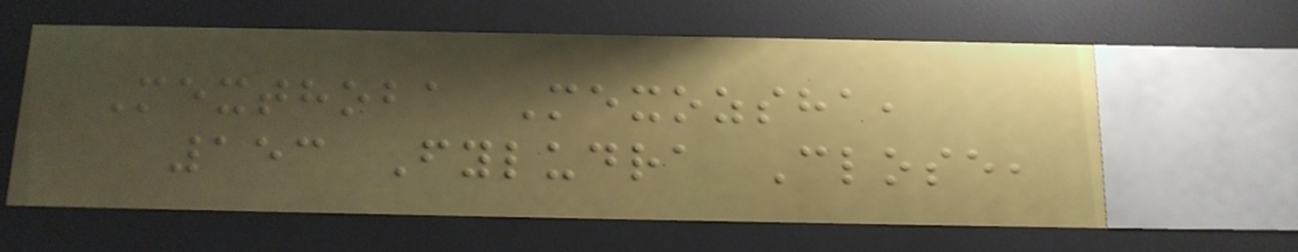Mexthoba Mexozsha,
153 Fyludra Close,
